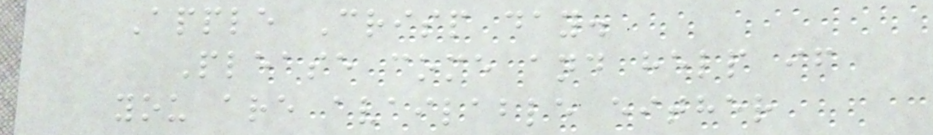Apple Crisp day.
Please come and help if
you are available either
